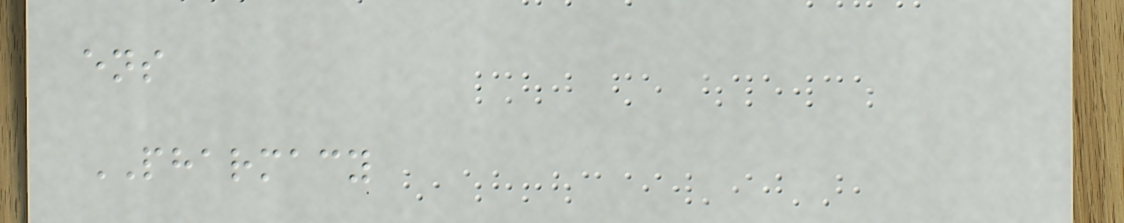ens
PHARMACY
